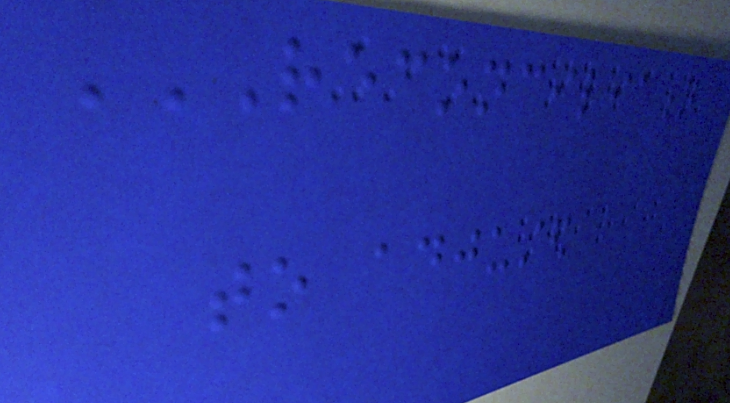RECONCILIATION
TO ADJUSTED
